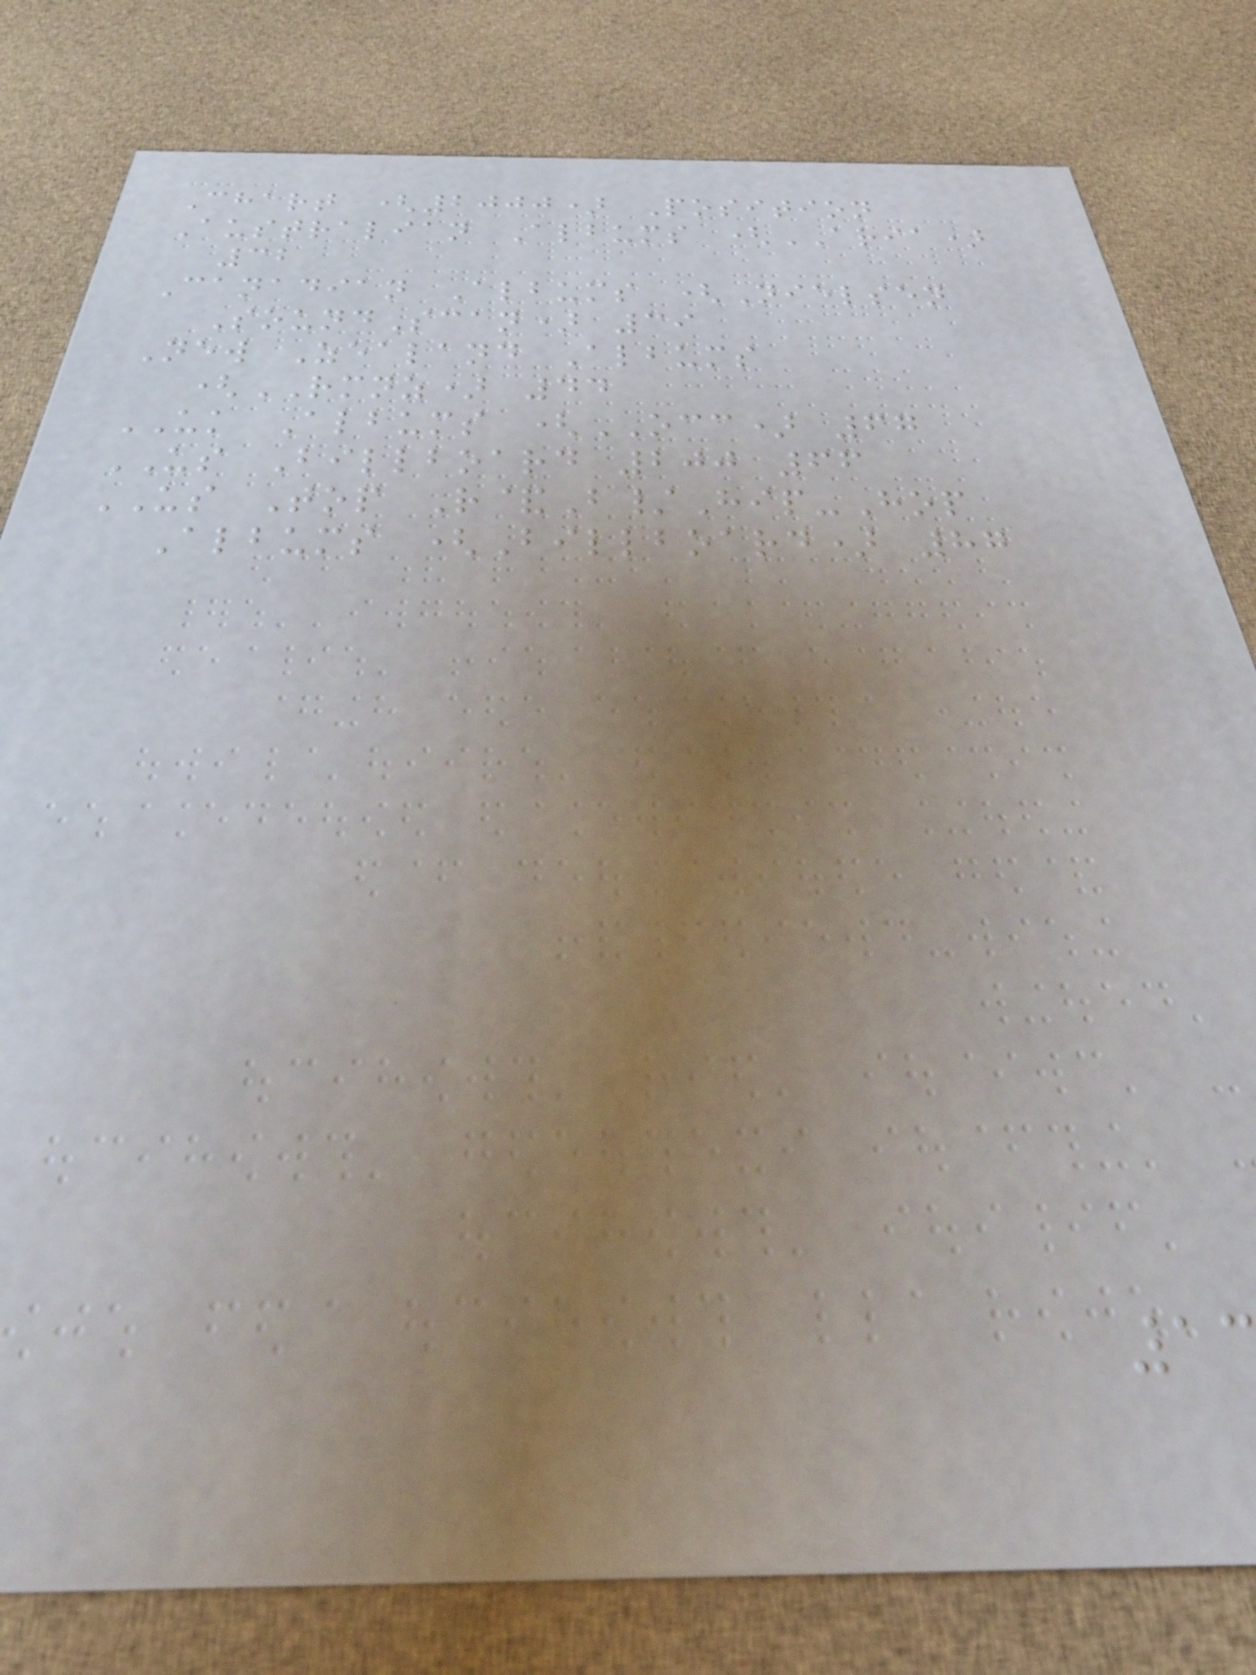Chart (2000) Position
Australian Albums (ARIA)
32
Canadian Albums (Nielsen
SoundScan) 39
New Zealand Albums
(RMNZ) 44
UK Albums (OCC) 67
US Billboard 200 66
US Top R&B/Hip-Hop
Albums (Billboard) 87
